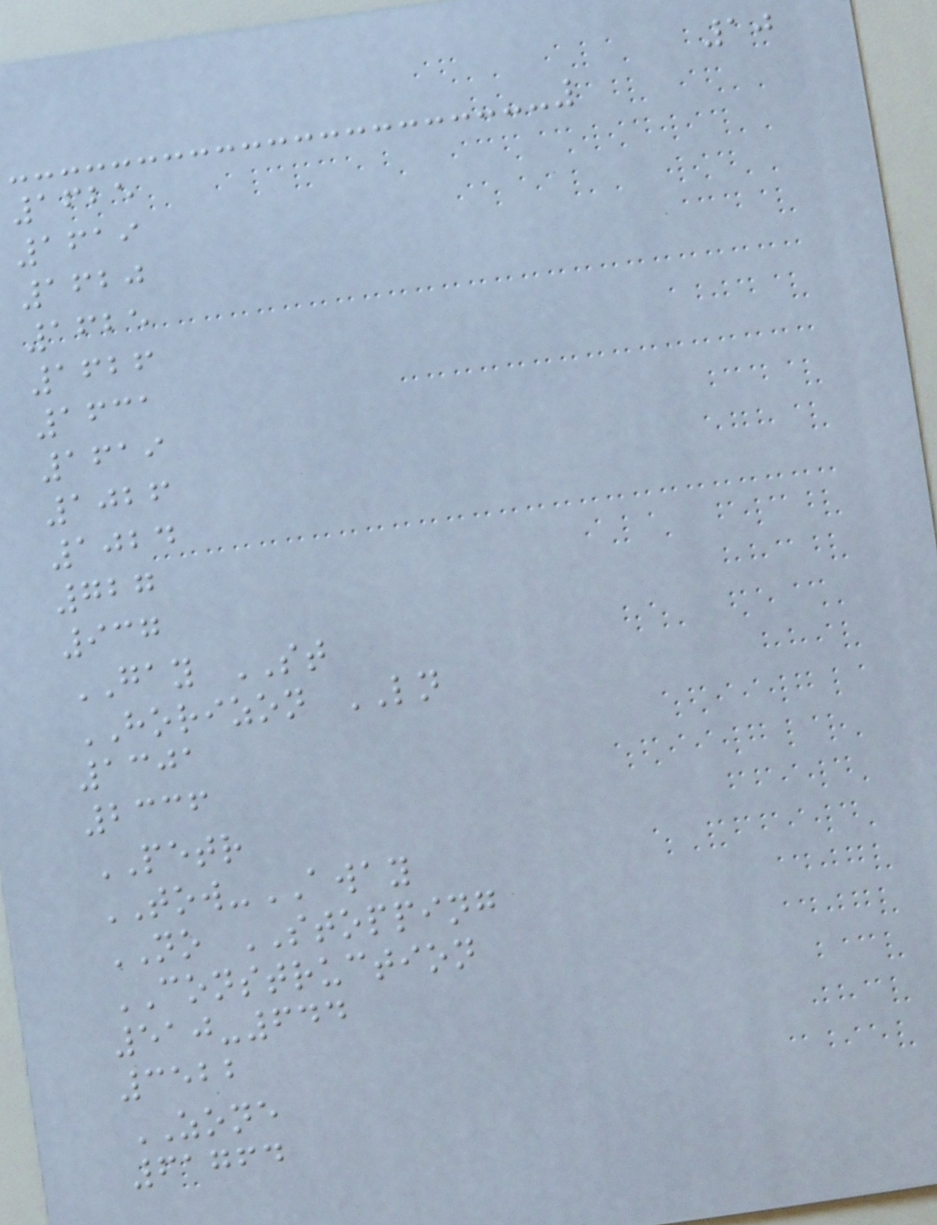10
1625
1619
1620
1625
1626
1631
1619
1026
1024
727
937
GAY ST
HORIZON LN
1301
2336
PETR
TOW-AWAY
NO STOPPING
CONSTRUCTION
510-644
3522
ZONE
61764
